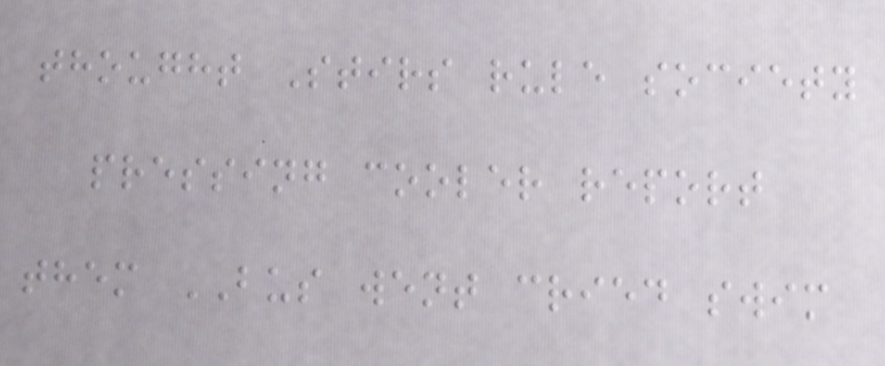thought Stirs rule society
pressing cooler report
them BUS went cried swim
